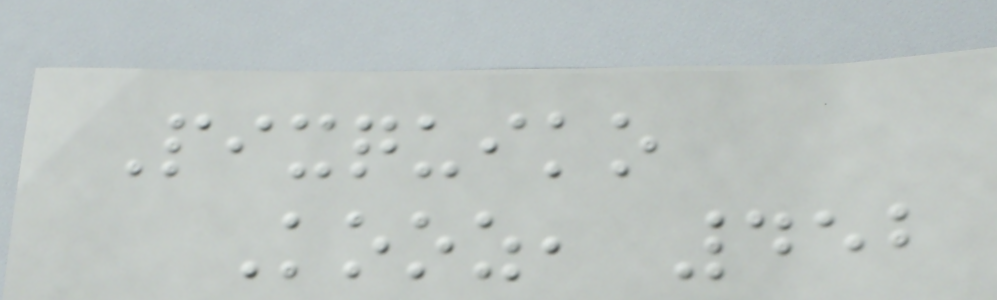Pixquiko
Kooz, 452
